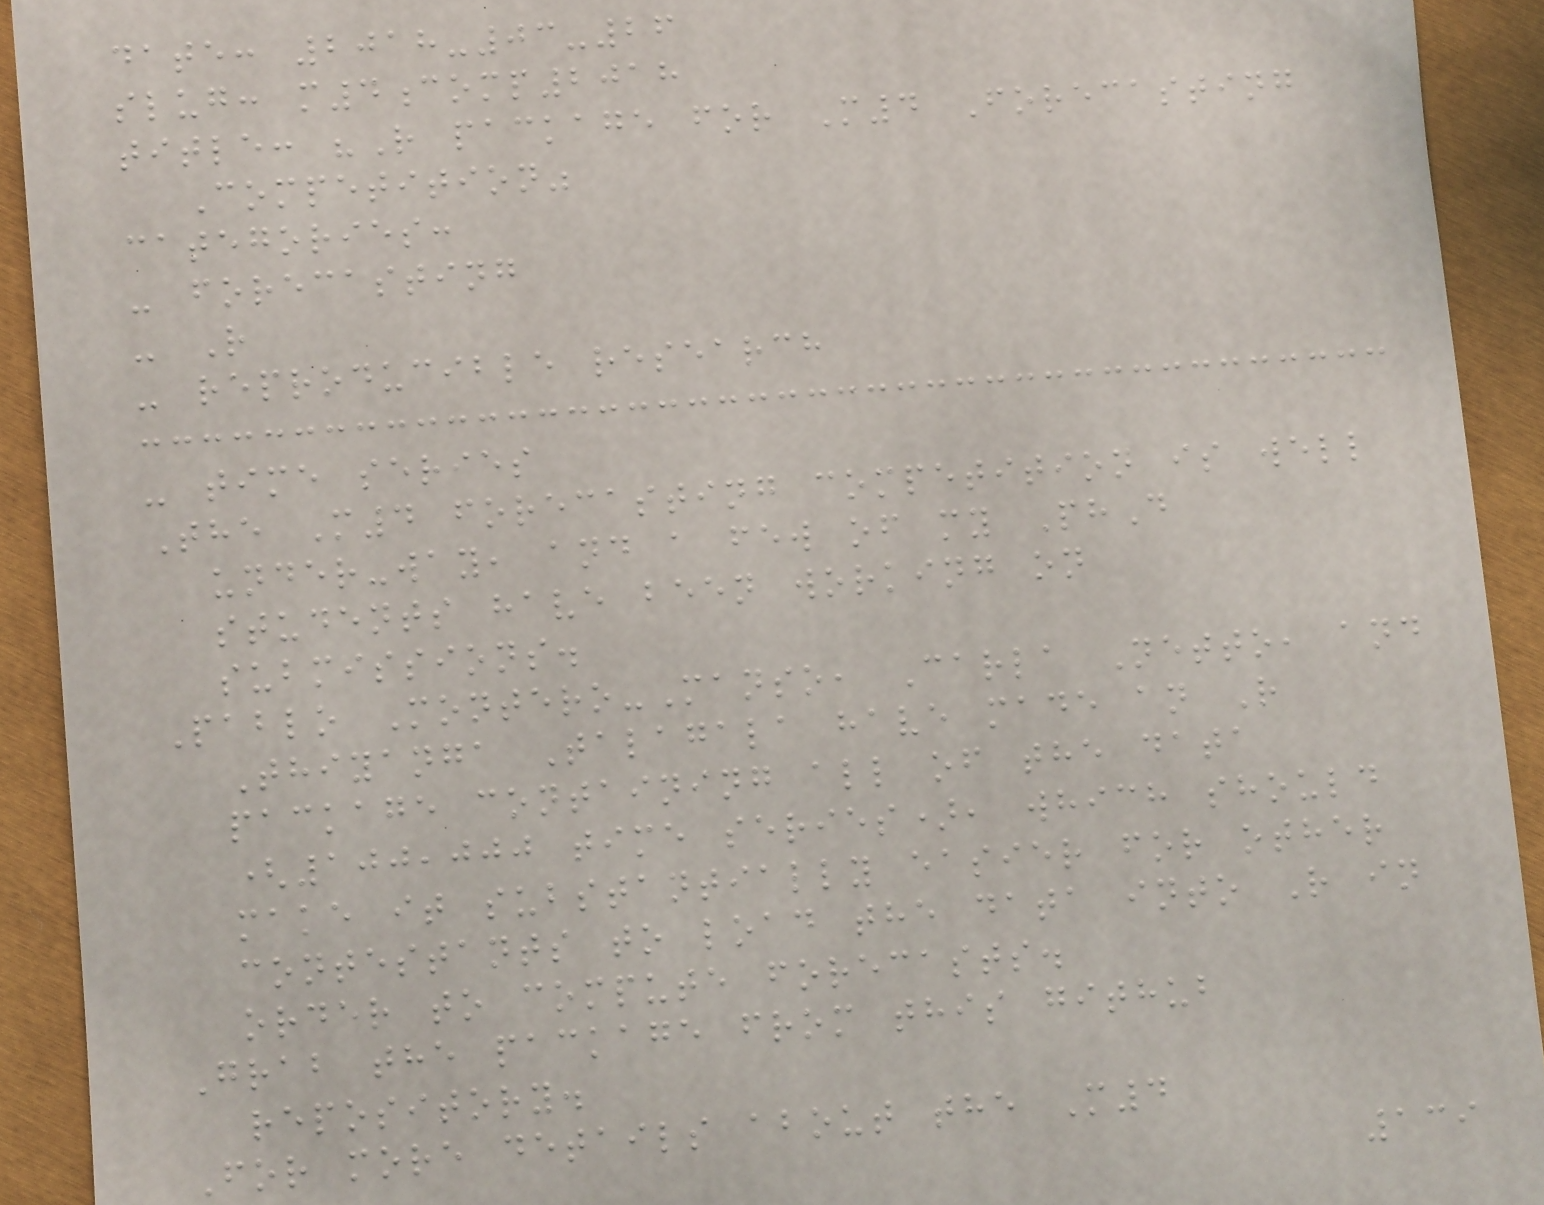date: 2018-03-26
slug: m4comp2018
title: "R package for M4 Forecasting
Competition"
categories:
- forecasting
- R
- reproducible research
- time series
The M4 forecasting competition is well
under-way, and a few of my PhD
students have been working on
submissions.
Pablo Montero-Manso, Carla Netto, and
Thiyanga Talagala have made an R
package containing all of the data
(100,000 time series), which should
make it substantially easier for other
contestants to load the data into R in
order to compute forecasts.
Grab the package from this github
repository.
For more details about the M4
139
